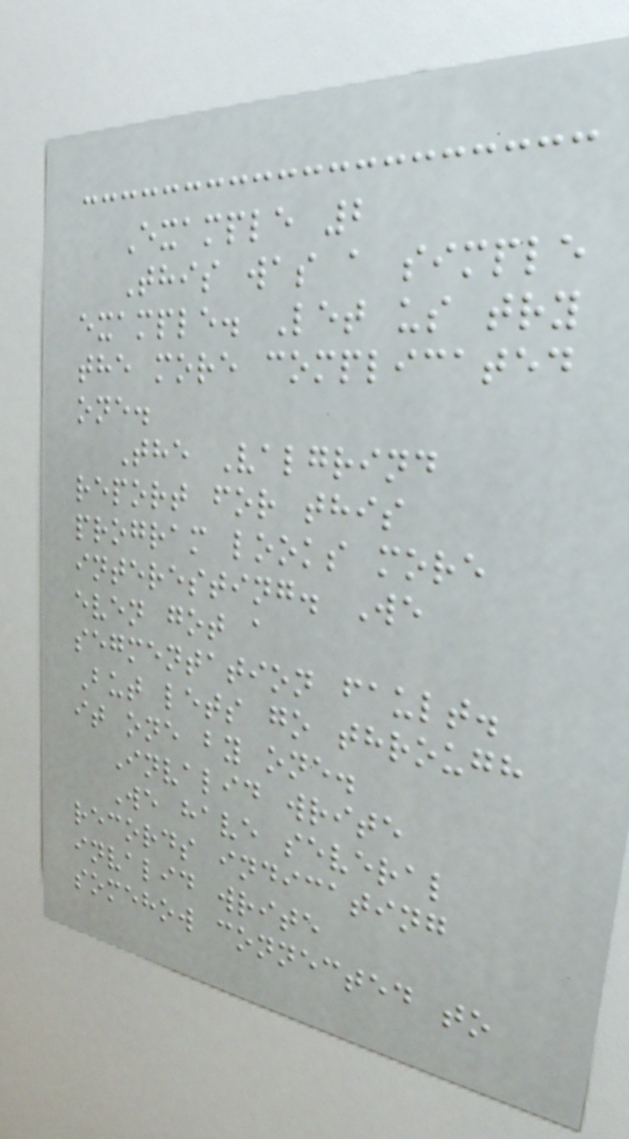Example 2
This was a simple
example. Let us try
the more complicated
one.
The Valgrind
report for this
program looks more
interesting. We
even got a
segmentation fault.
But lets go through
it one by one.
Invalid write
We have several
records indicating
invalid write
somehow connected to
